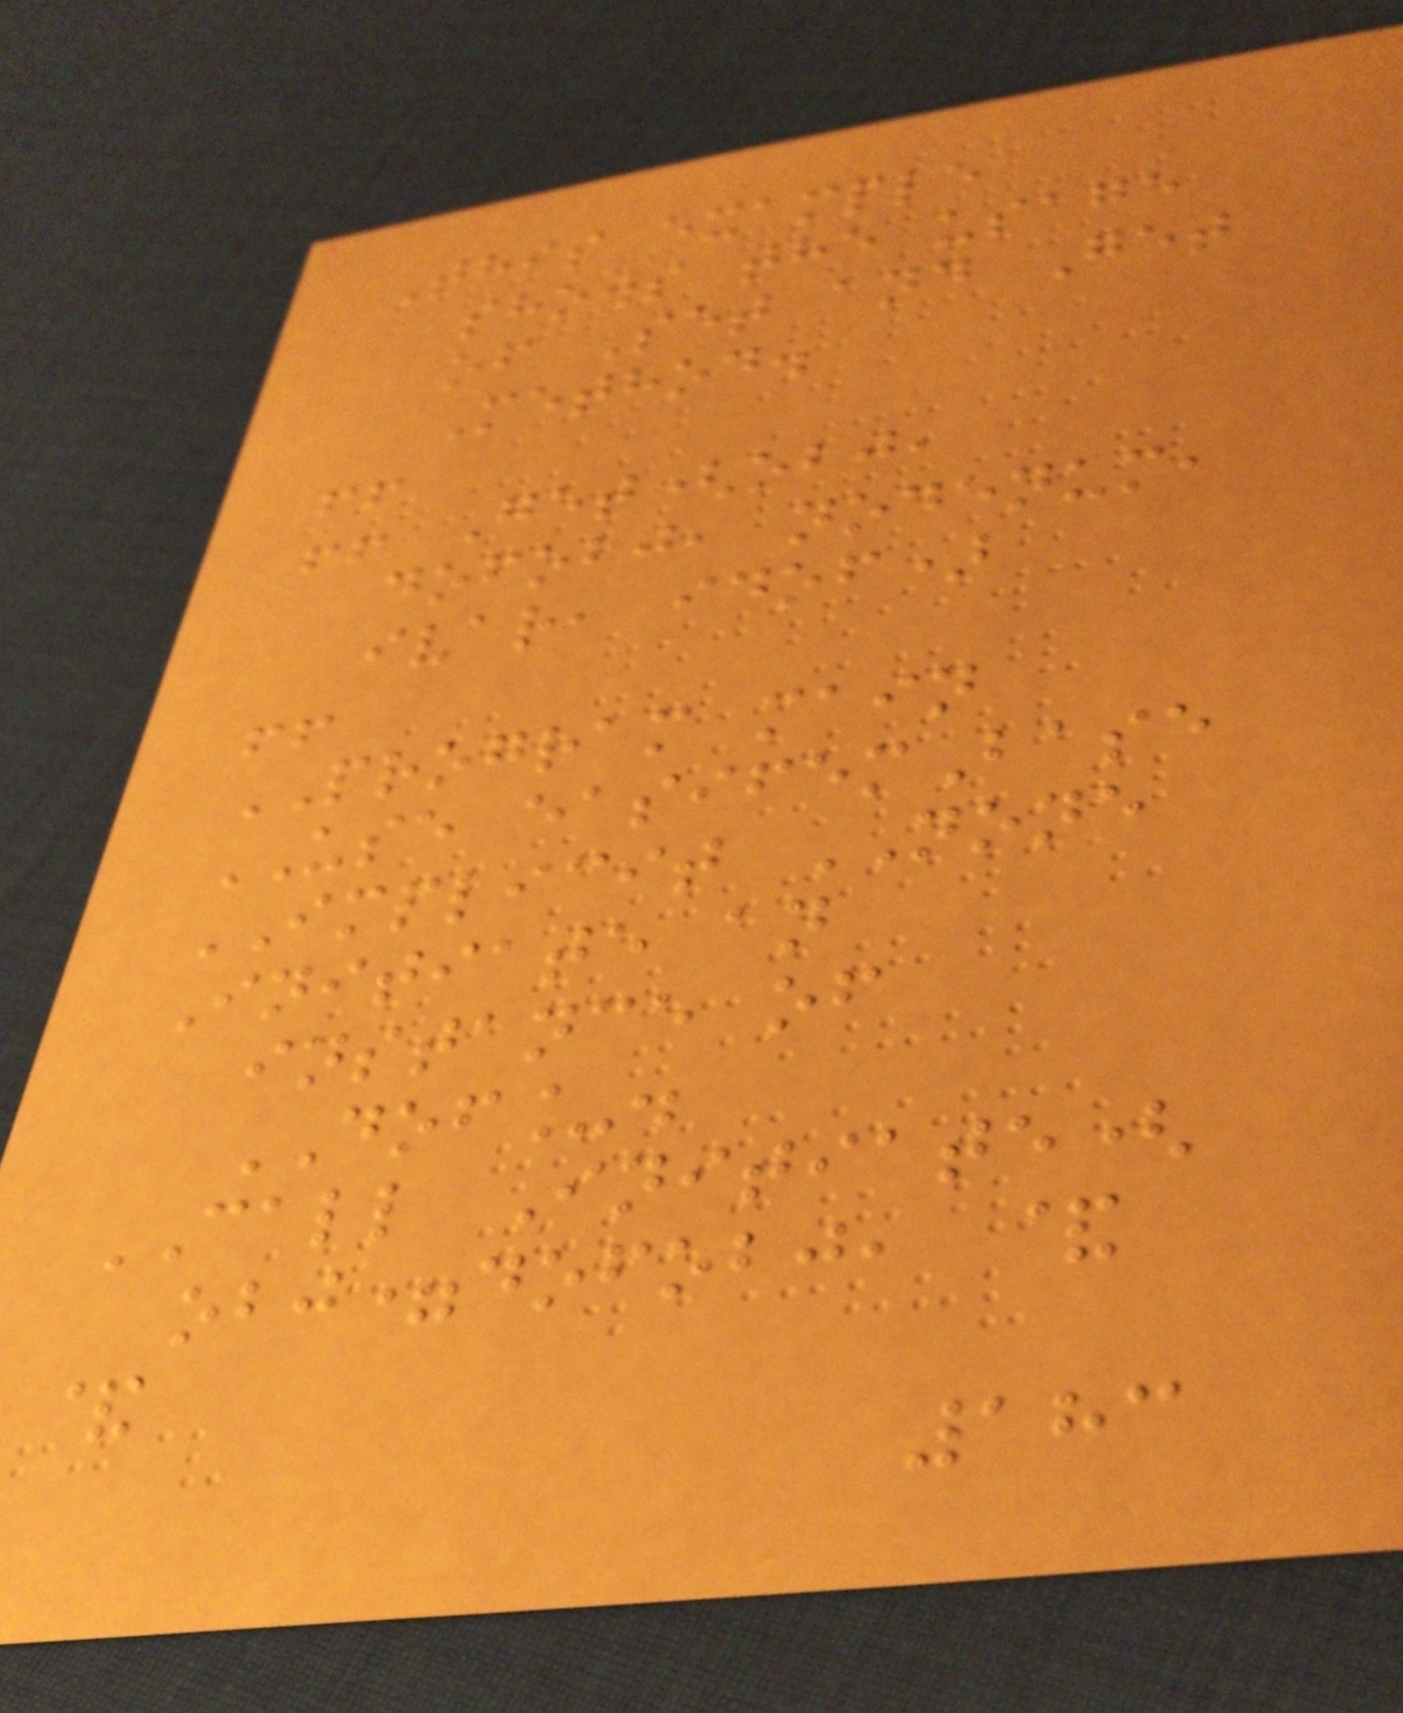This example
shows the usage
of Set and Get
Method.
!!
!! Get(obj,
dofobj, nodenum,
ivar, idof)
!!
PROGRAM main
USE easifemBase
IMPLICIT NONE
Initiate an
instance of
DOF_.
CALL Initiate(
obj=dofobj, &
&
183
